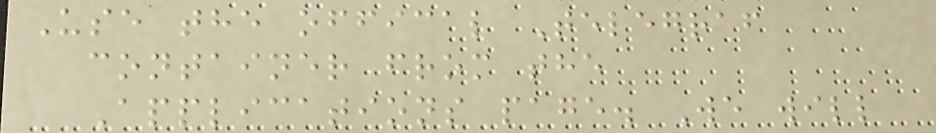Use the offical Telegraf
container from the
Applications page. We will
